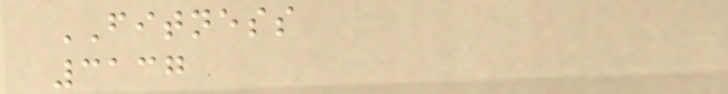FITNESS
3137
